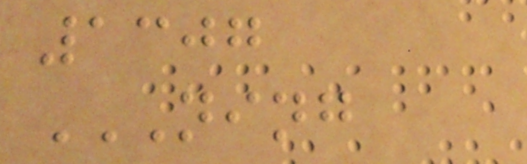1307
NING
